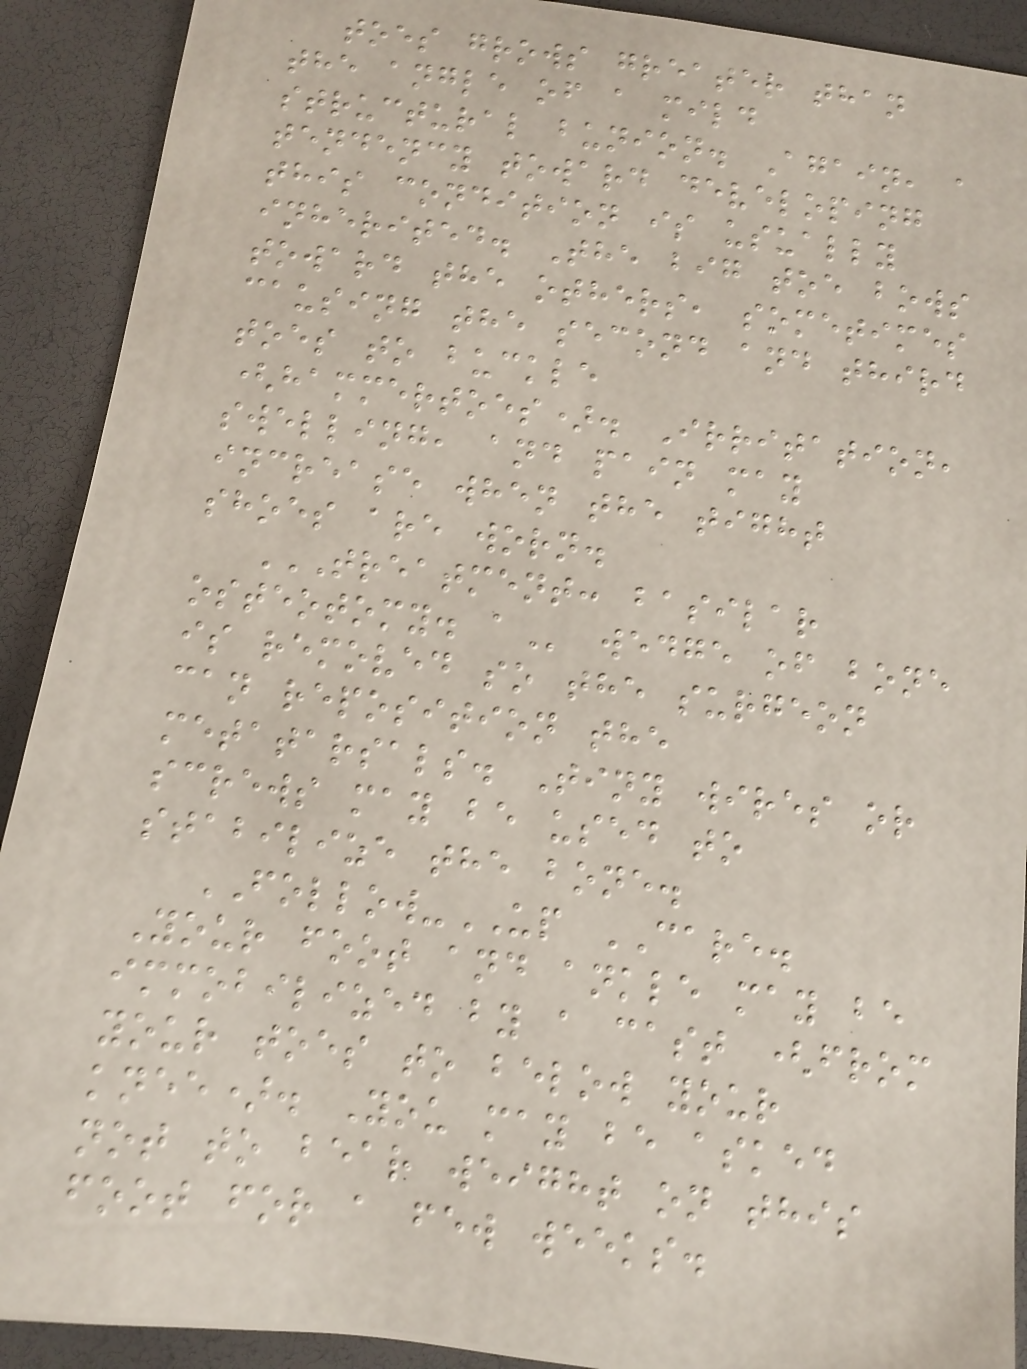toes grows greater than
the angle of a mild
structural bunion. Again, a
tendency toward developing
this condition is usually
inherited. The big toe bows
toward the others, sometimes
causing the second and third
toes to buckle
(hammertoes). Irritation,
swelling, and pain may
increase when the tight
shoes are worn.
TREATMENT: BASILAR
OSTEOTOMY. A wedge of bone
is removed so the surgeon
can reposition the
metatarsals. Tiny wires or
screws may be used to
stabilize the bone.
FOLLOW-UP CARE.
Your foot and ankle may be
immobilized by a cast (from
your toes to below your
knee). You may be asked
not to bear weight on this
foot for a few weeks.
